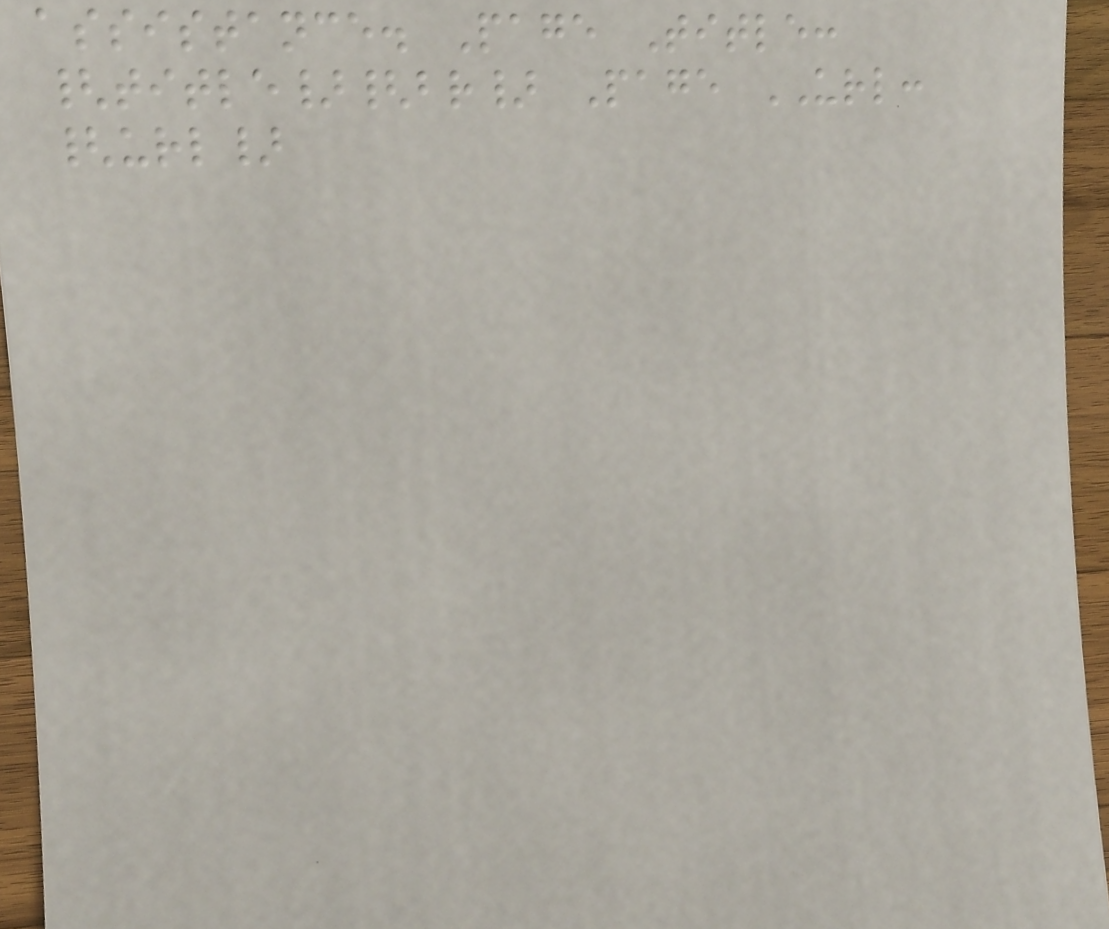assistance. Page Title:
{title}{br} Page URL:
{url}
